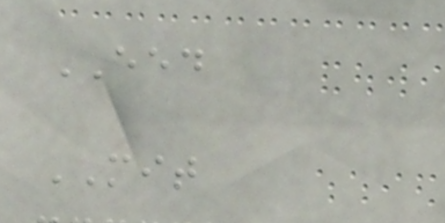EED
MIT
